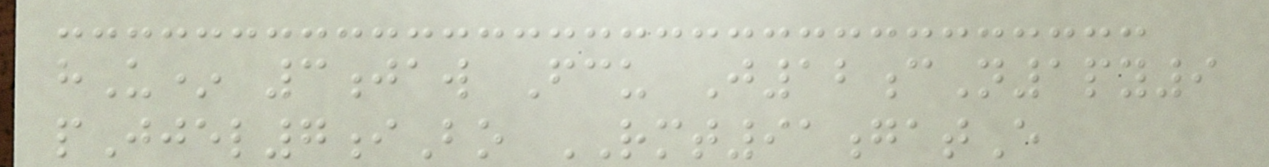hU* 3jaw Fcu J12cN1py9
pJjel7iBo RMT91gatE
